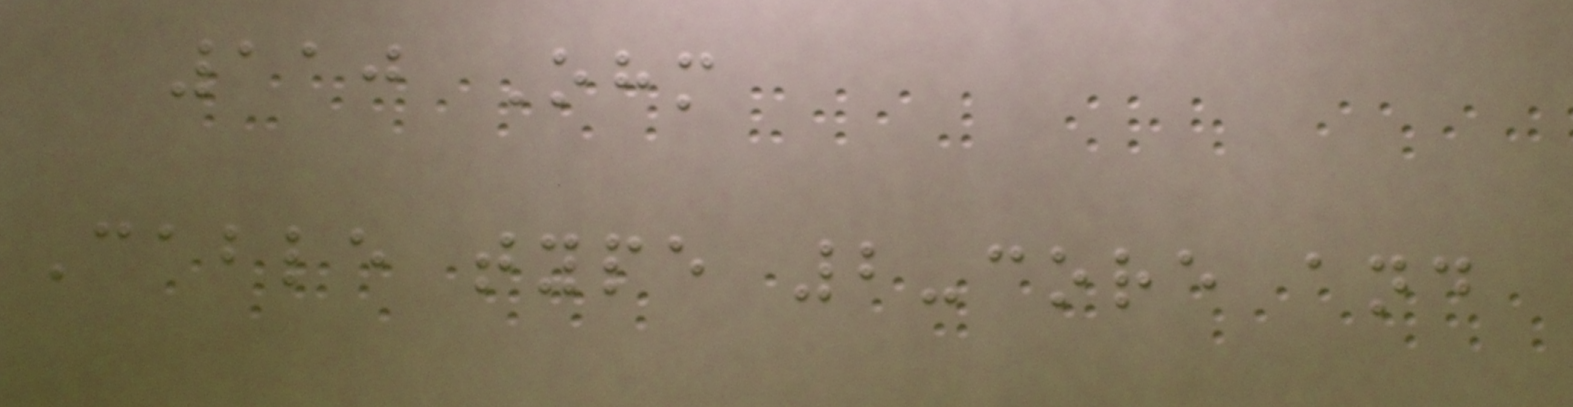110 Ohm
Cable type 2-core and
